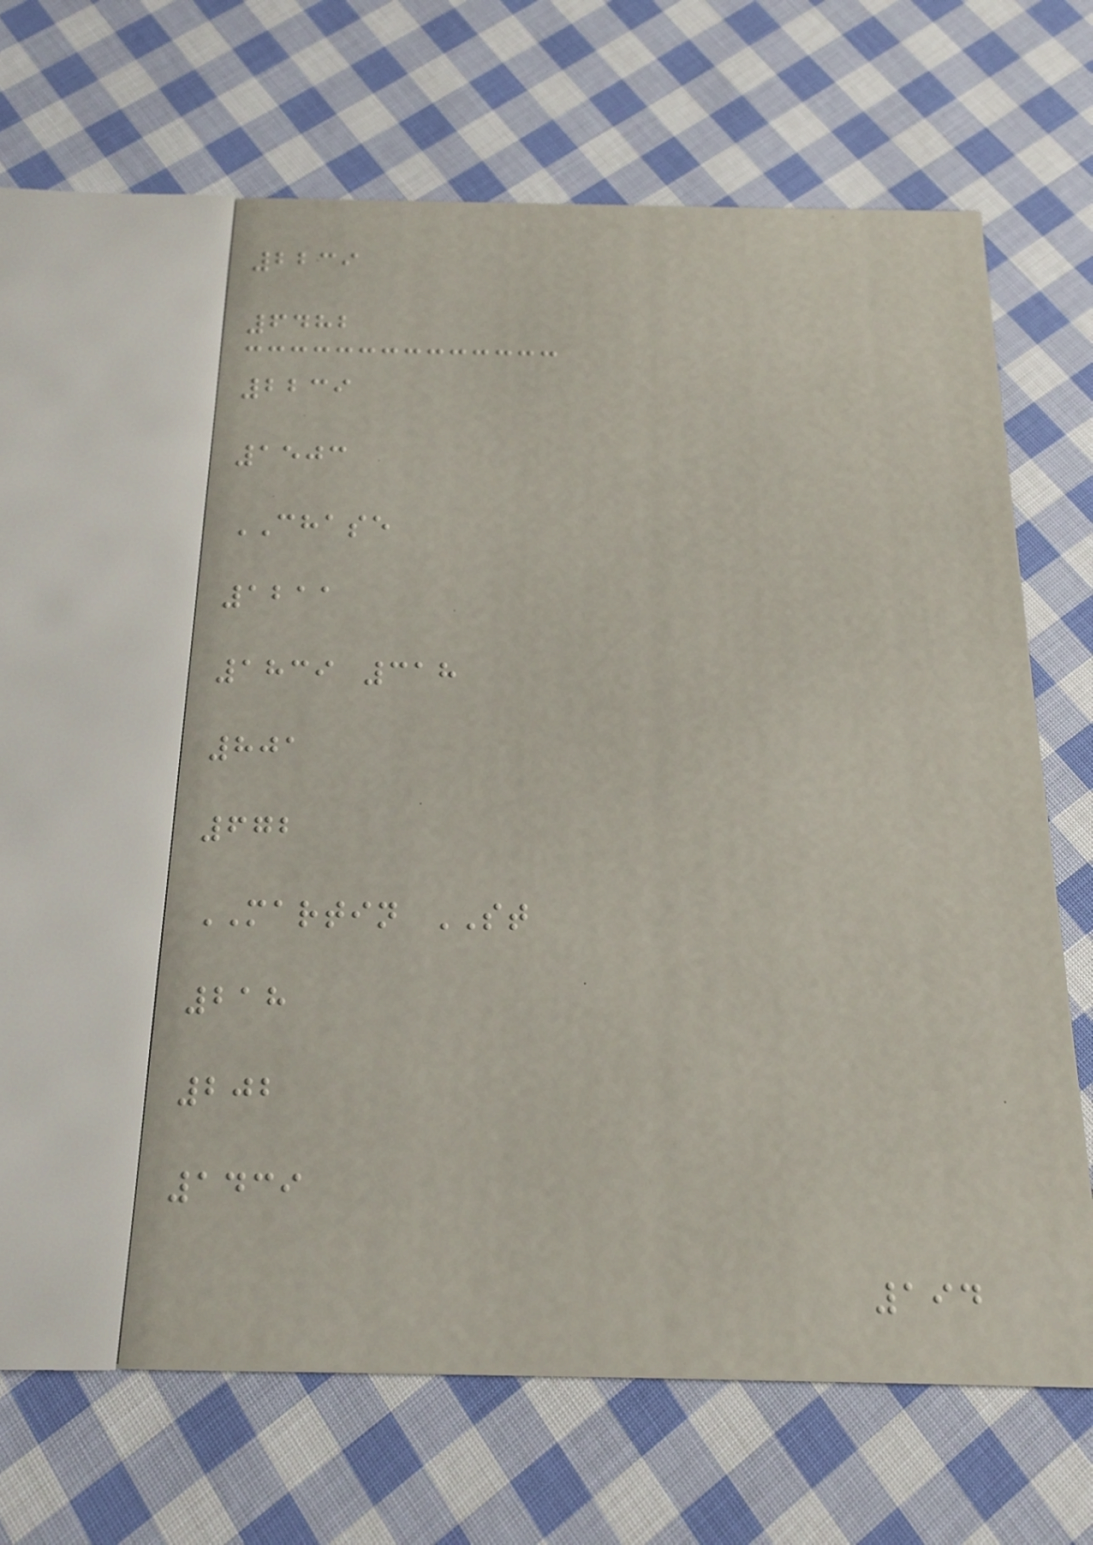2239
6482
2239
1503
CHASE
1211
1839 318
801
672
MARTIN ST
218
202
1439
194
